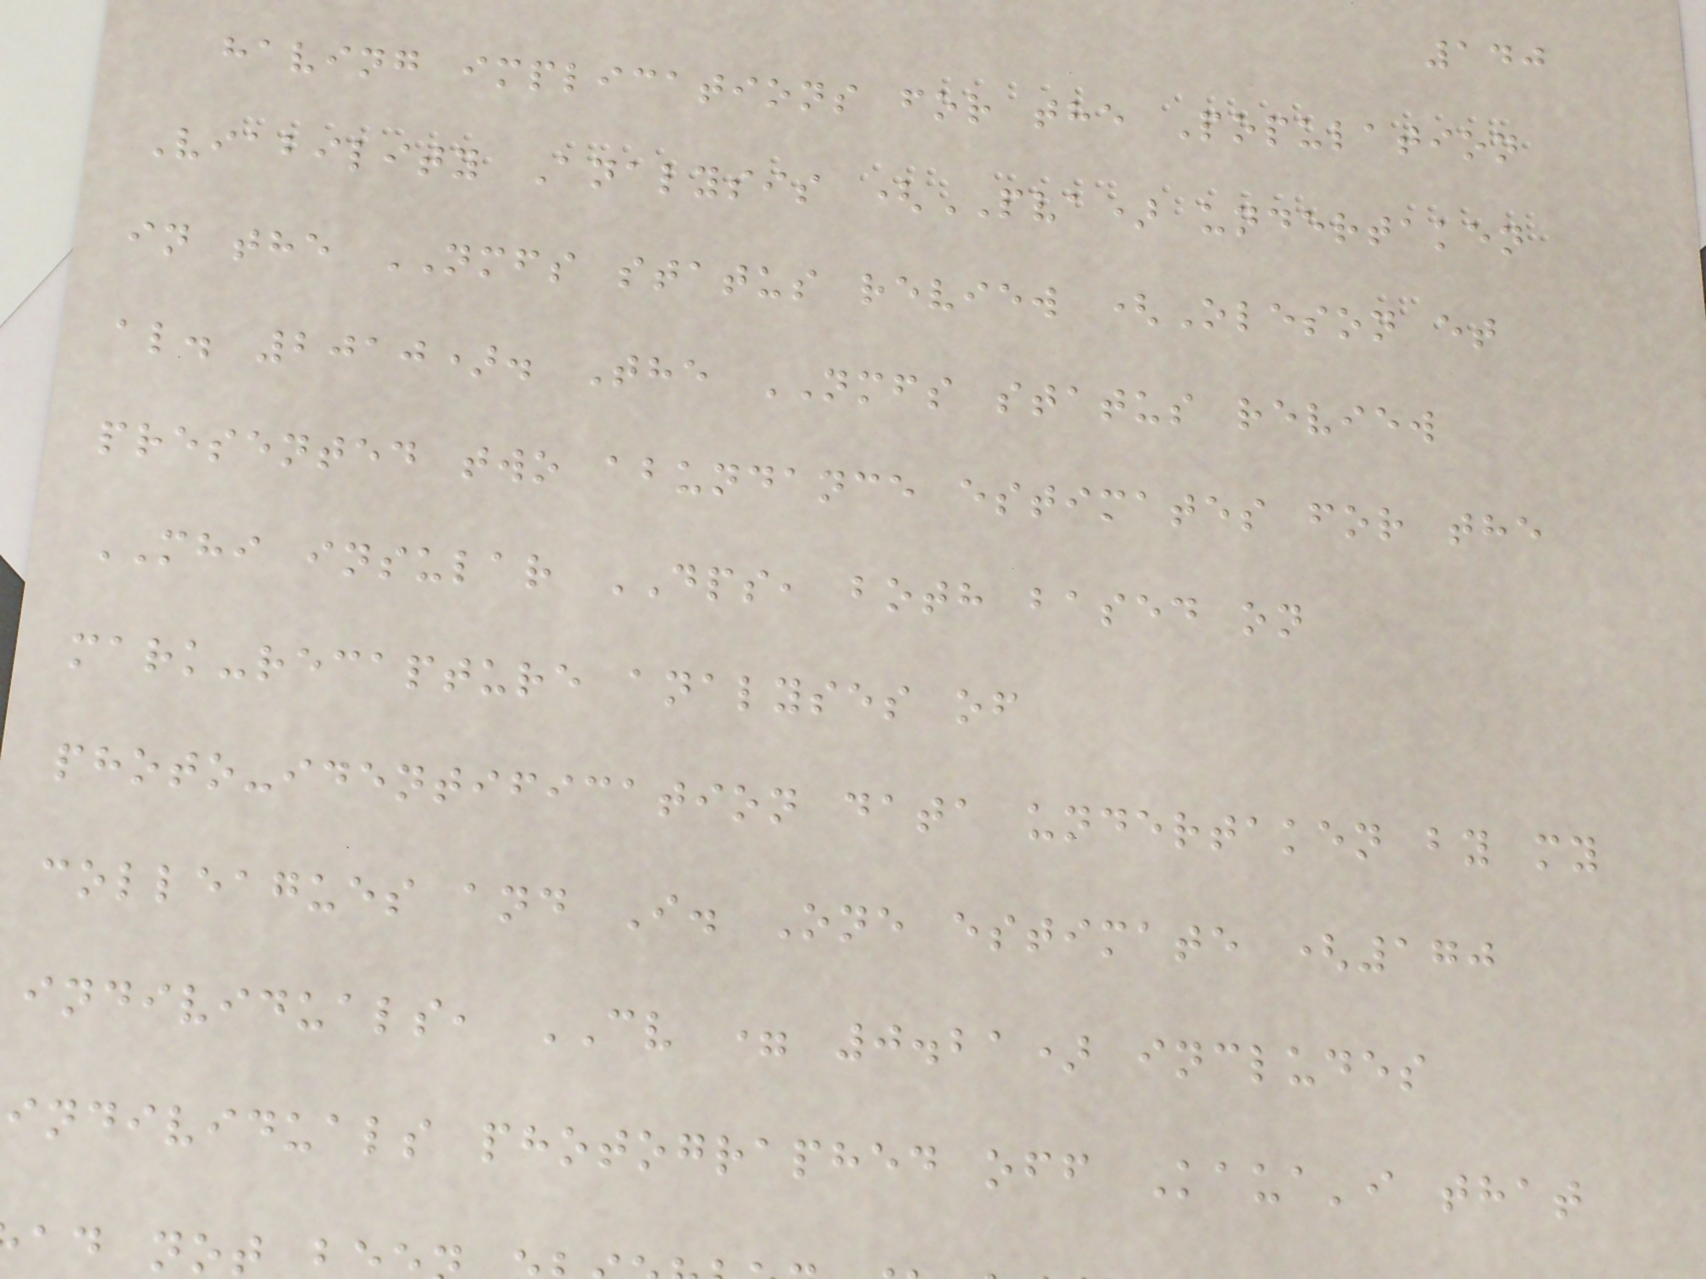140
having implications for the Population
Viability Analysis (PVA) undertaken
in the NMFS status review (Oleson et
al. 2010). The NMFS status review
presented two abundance estimates for the
MHI insular DPS, both based on
mark-recapture analyses of
photo-identification data undertaken by my
colleagues and I. One estimate (170
individuals, CV = 0.21) includes
individuals photographed off Kaua'i that
